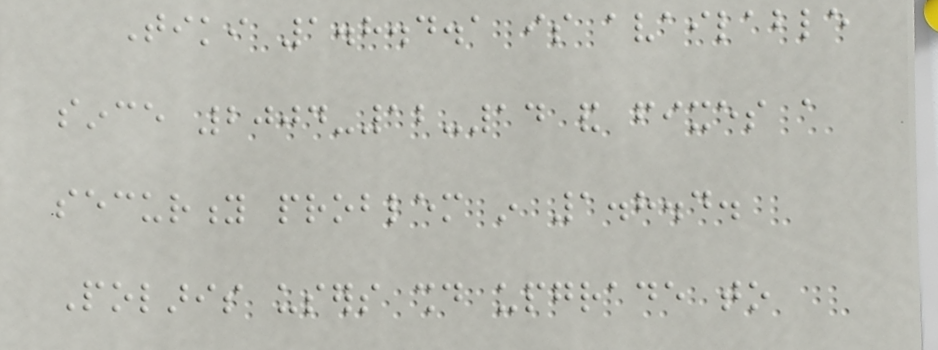Tiki 1.8.4.1 is available
since 2004-12-14 and fixes a
security problem in 1.8.4.
Polaris users should upgrade to
